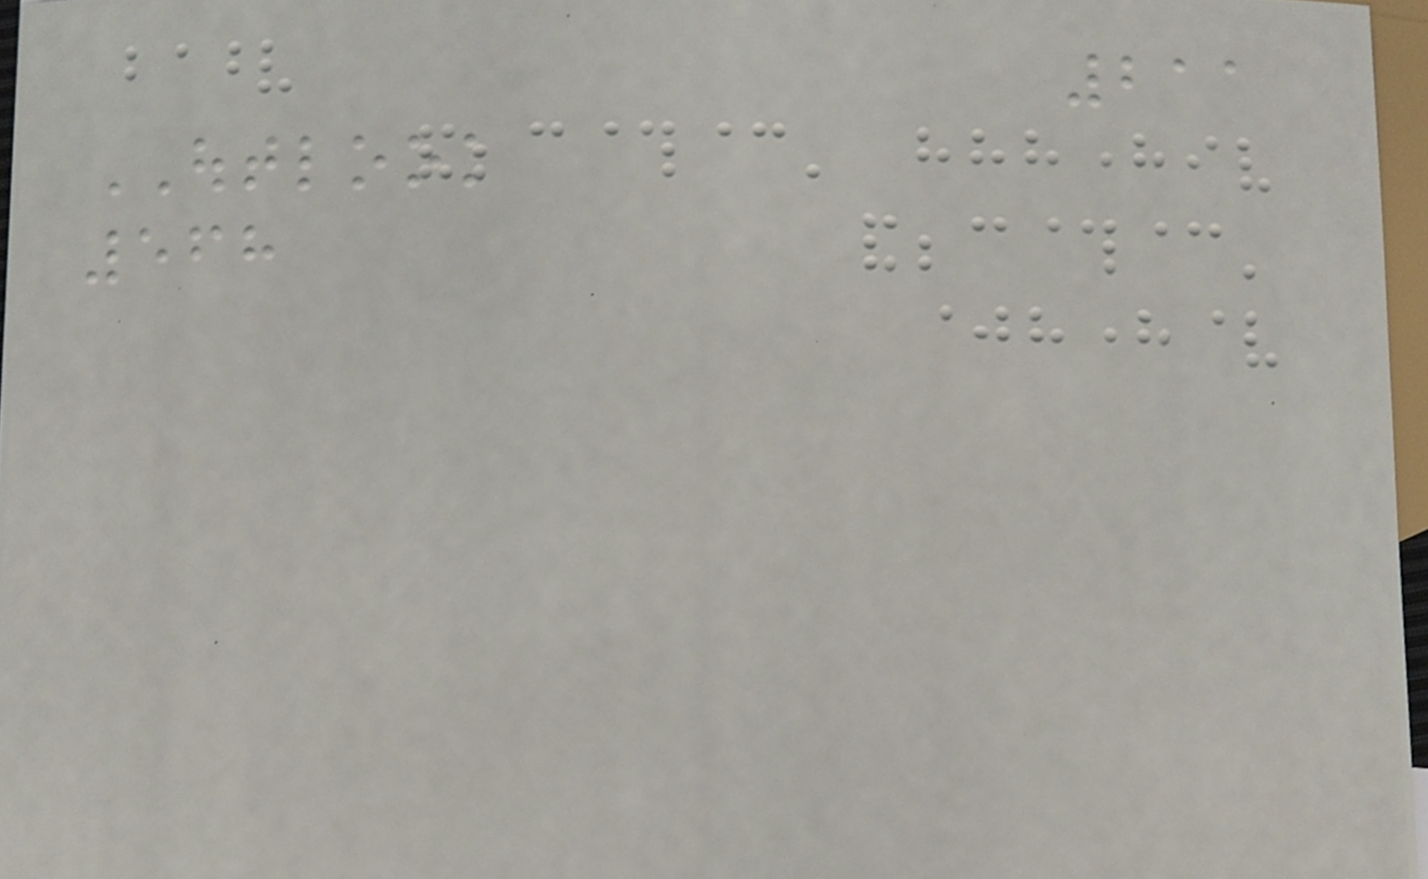211
OUTLOOK
568
